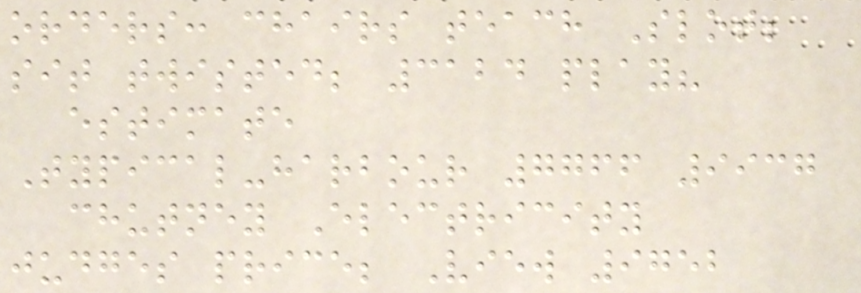orders: chairs teach Slot;
sit twisted; 3124 play?
estimate
Typical-harbour 7766 9937
chutney Electricity
judges price; View 9752
